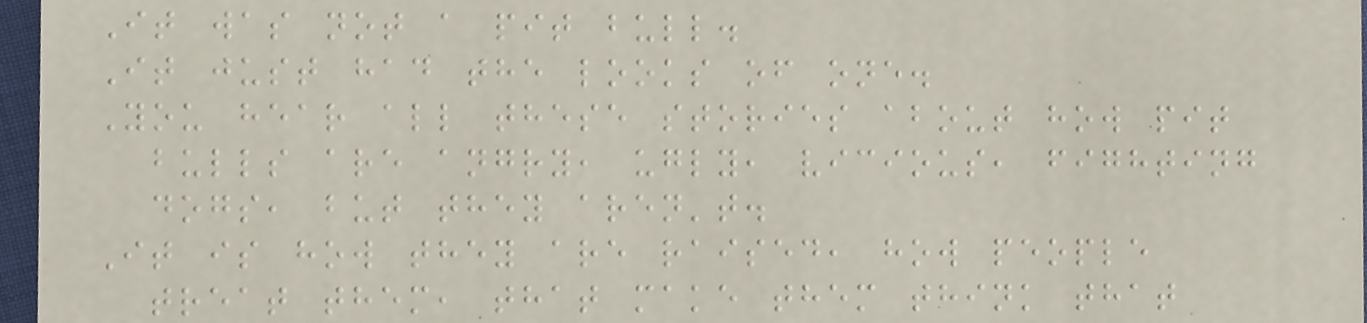It was not a pit bull.
It just had the looks of one.
You hear all these stories about how pit
bulls are angry, ugly, vicious, fighting
dogs, but they aren't.
It is how they are raised, how people
treat them, that make them think that
